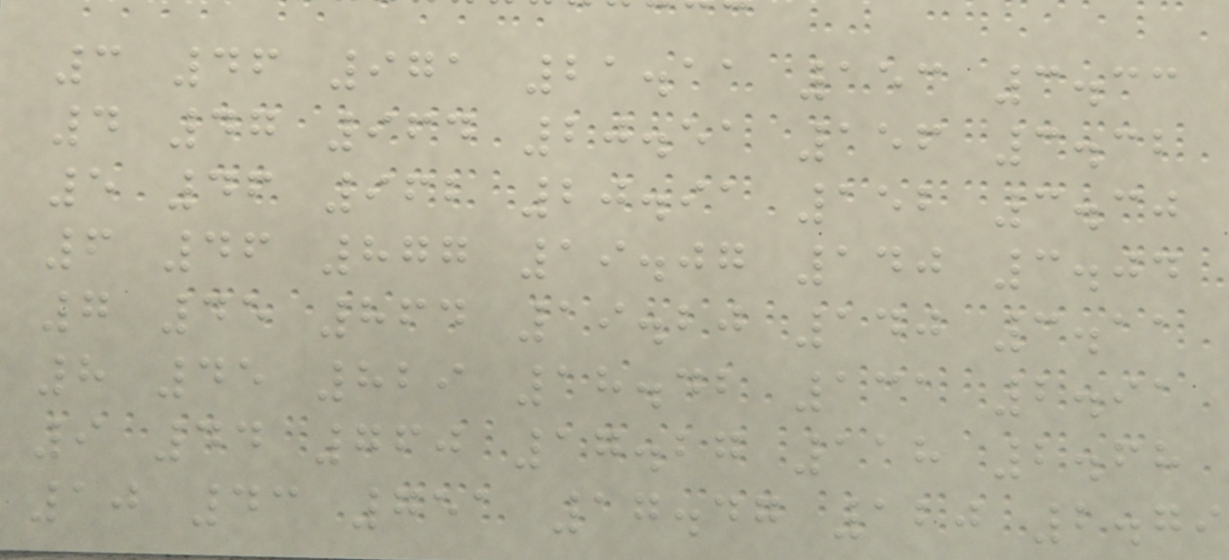3 46 971 21.11 153 3.33
4 47 964 20.51 156 3.32
5 46 962 20.91 152 3.30
6 46 877 19.07 140 3.04
7 45 864 19.20 140 3.11
8 45 829 18.42 131 2.91
9 44 760 17.27 118 2.68
10 43 751 17.47 120 2.79
